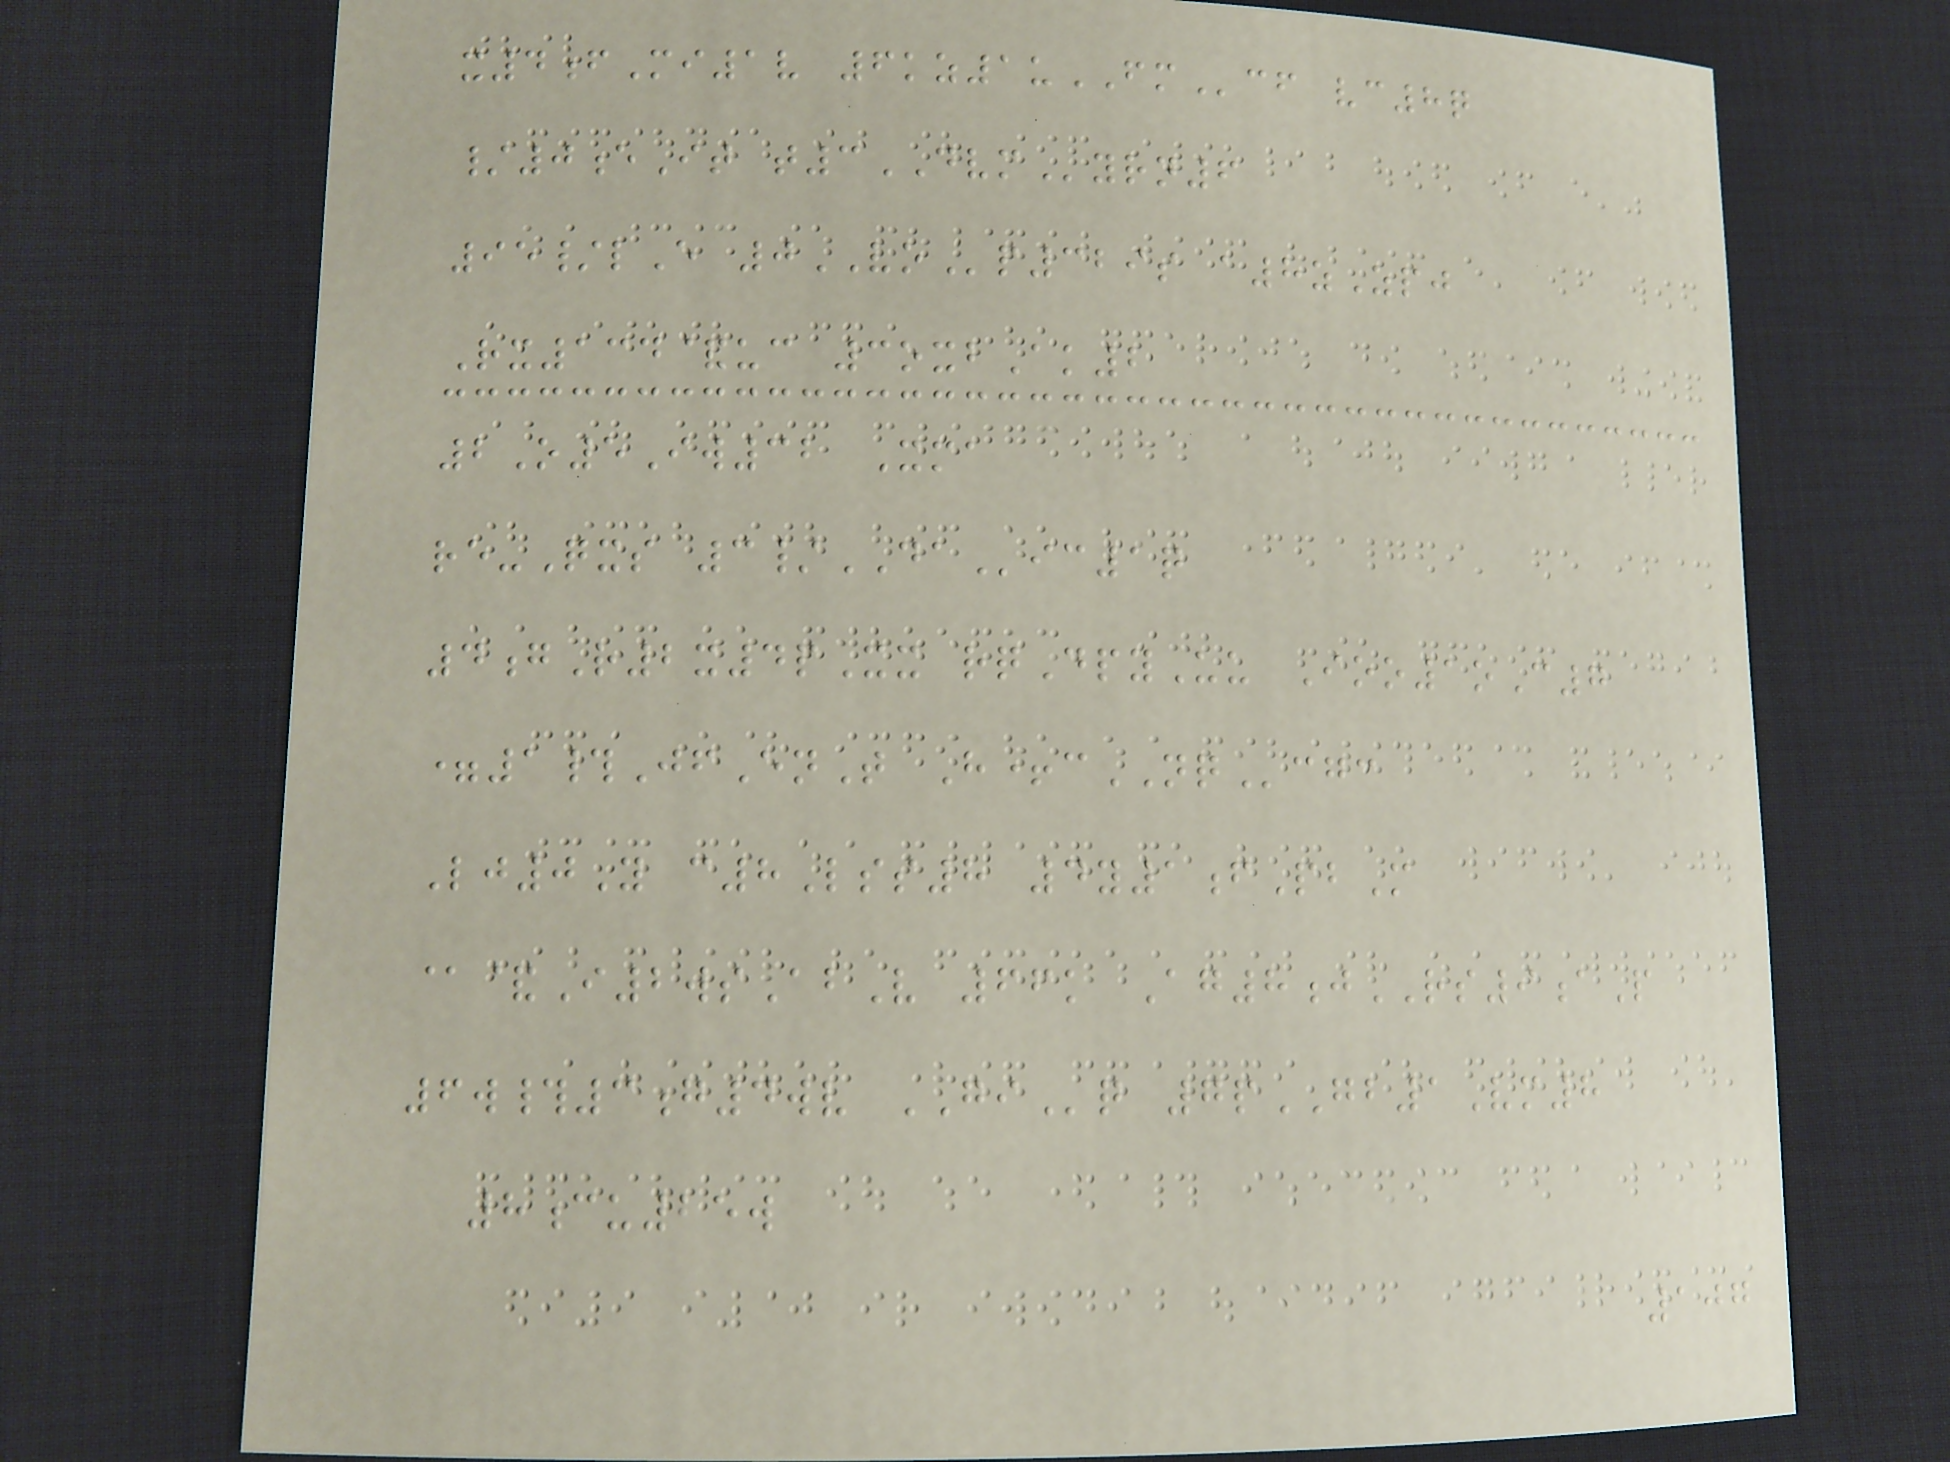x4fMi1v 6kz1uFMcf vc8q
/0eIt t3DVMyrn6
95/lE 0VOp329s a8zZpj
Rx134&uc 3oxbAk2
2O5Iw32 Xma
re-Qxs 3/DAic1q
4gR2x4pXx rqDpyUu Ioo1oC7
=1#JfEnT H+cNQcgc
Lj0Y c8Lss8 4y1fPbM
@&I2wsAbV 66k Ag8jRS9aP
6w#3g4wv GIq 7pGB1Vm8
8cu25w
107
